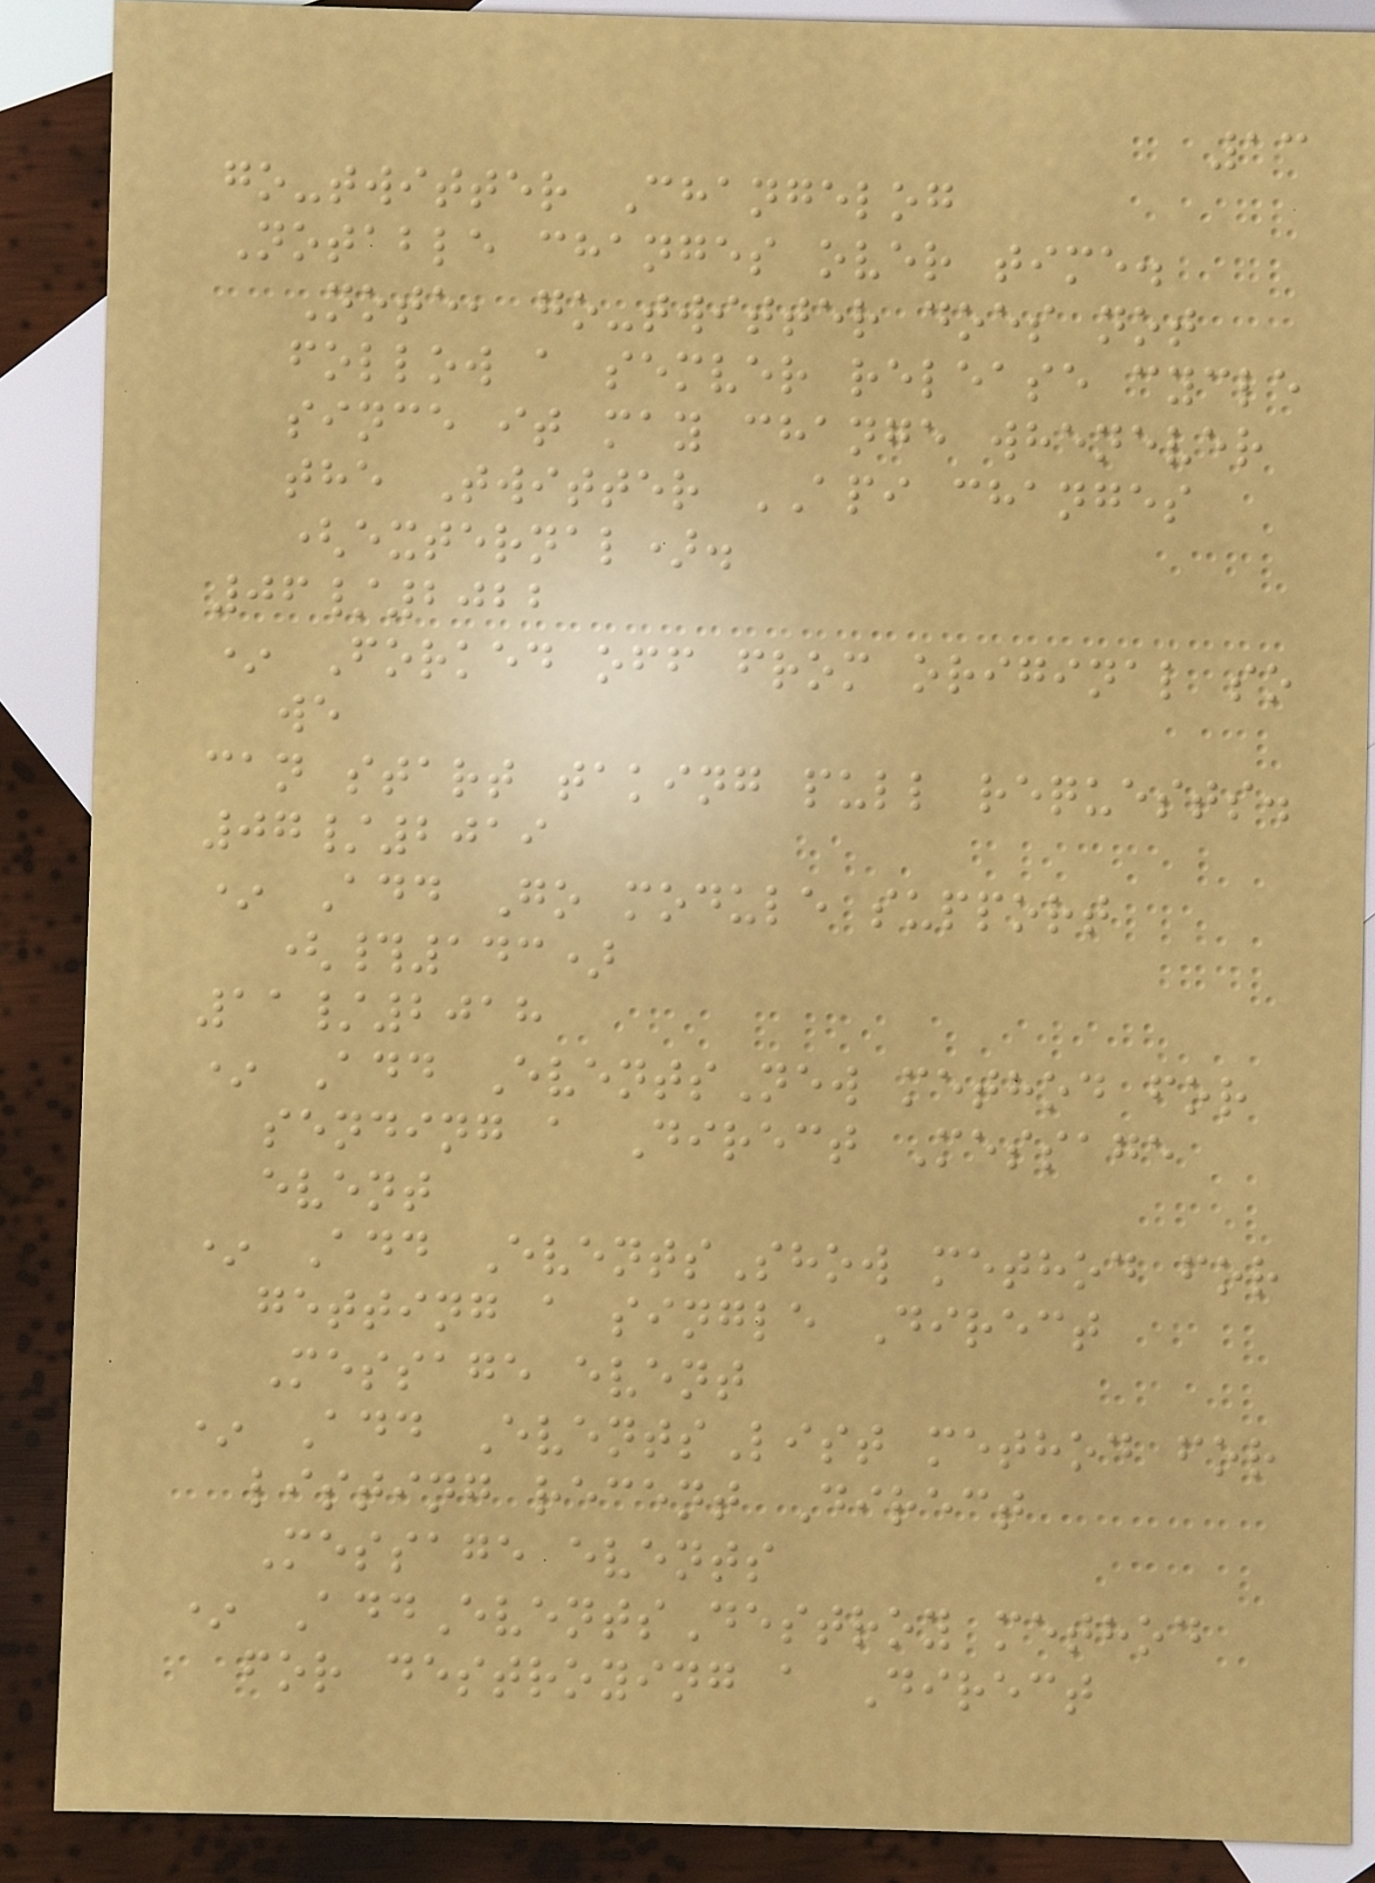13
go-twitter Changelog
Notable changes over time.
Note, go-twitter does not
follow a semver release cycle
since it may change whenever
the Twitter API changes
(external).
06/2022
* Forked off from original so
we
can start taking pull requests.
07/2019
* Add Go module support
(#143)
11/2018
* Add EventsNew method for
sending a Direct Message
event
* Add EventsShow method for
getting a single Direct
Message event
* Add EventsList method for
listing recent Direct
Message events
* AddEventsDestroy method
for destroying a Direct
